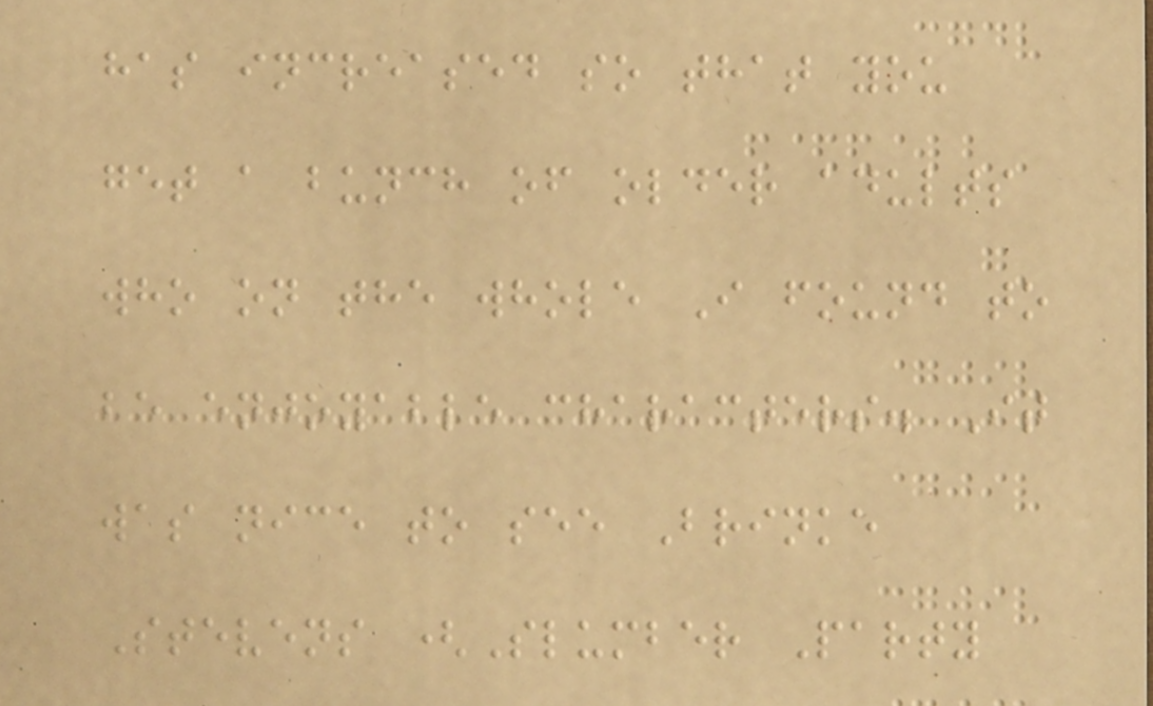has increased so that you
get a bunch of older adults
who on the whole I found to
be enjoyable characters. It
was nice to see Brinke
Stevens (Slumber Party
